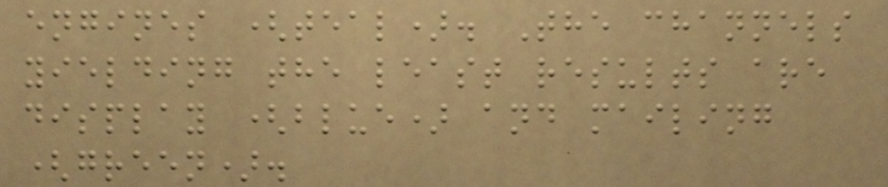engines (teal). The channels
yielding the least results are
display (blue) and mailing
(green).
